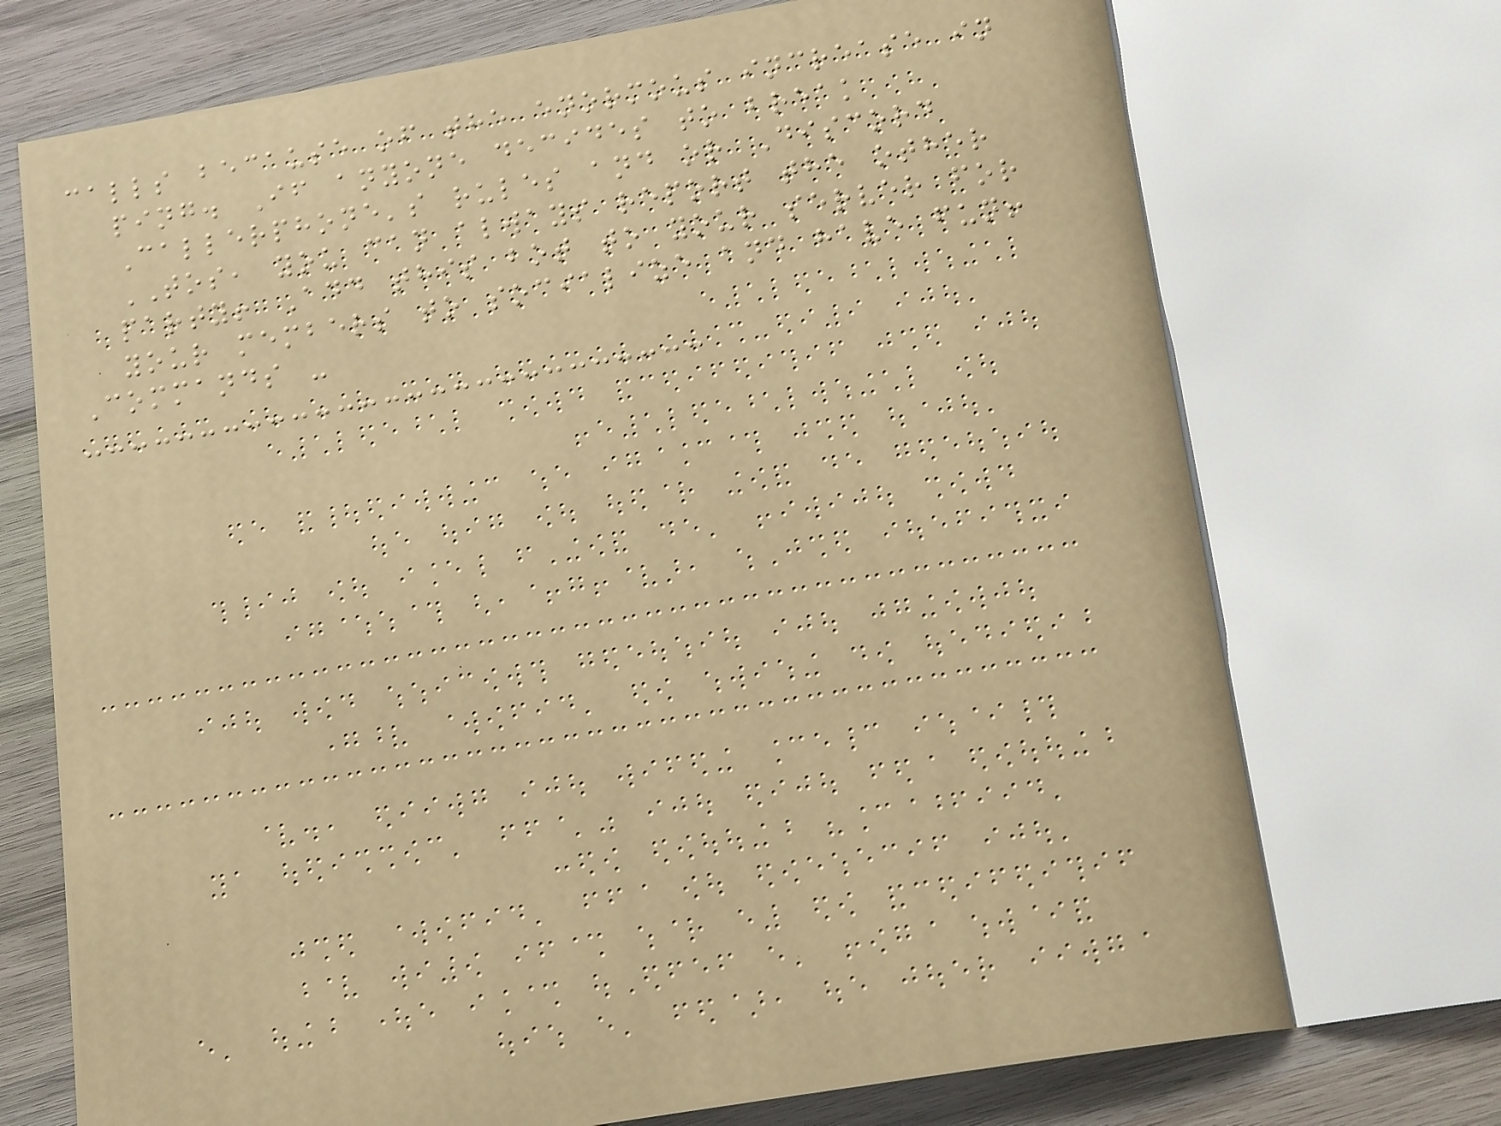calls because of the enormous increase in
ping. If anyone decides to break
Callerphone's rules and or Discord
TOS, you can always report the other
party! Add this bot to your server for
your members to socialize and have fun!
Commands -
